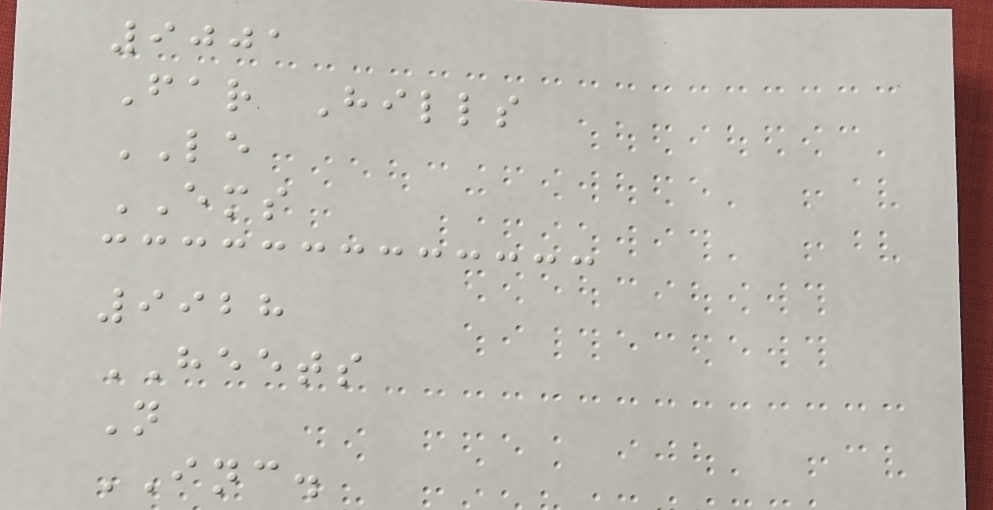9001
Far Hills
LE
EMS
9928
HEETS
N
INC.
